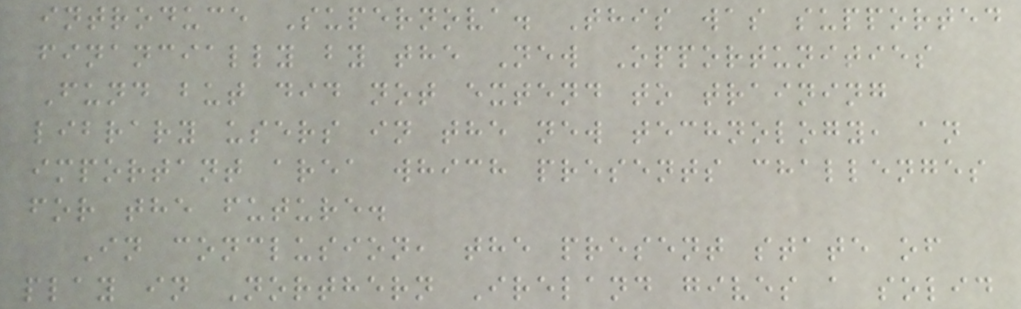introduce Supernova. This was supported
financially by the New Opportunities
Fund but did not extend to training
library users in the new technology, an
important area which presents challenges
for the future.
In conclusion, the present state of
play in Northern Ireland gives a solid
